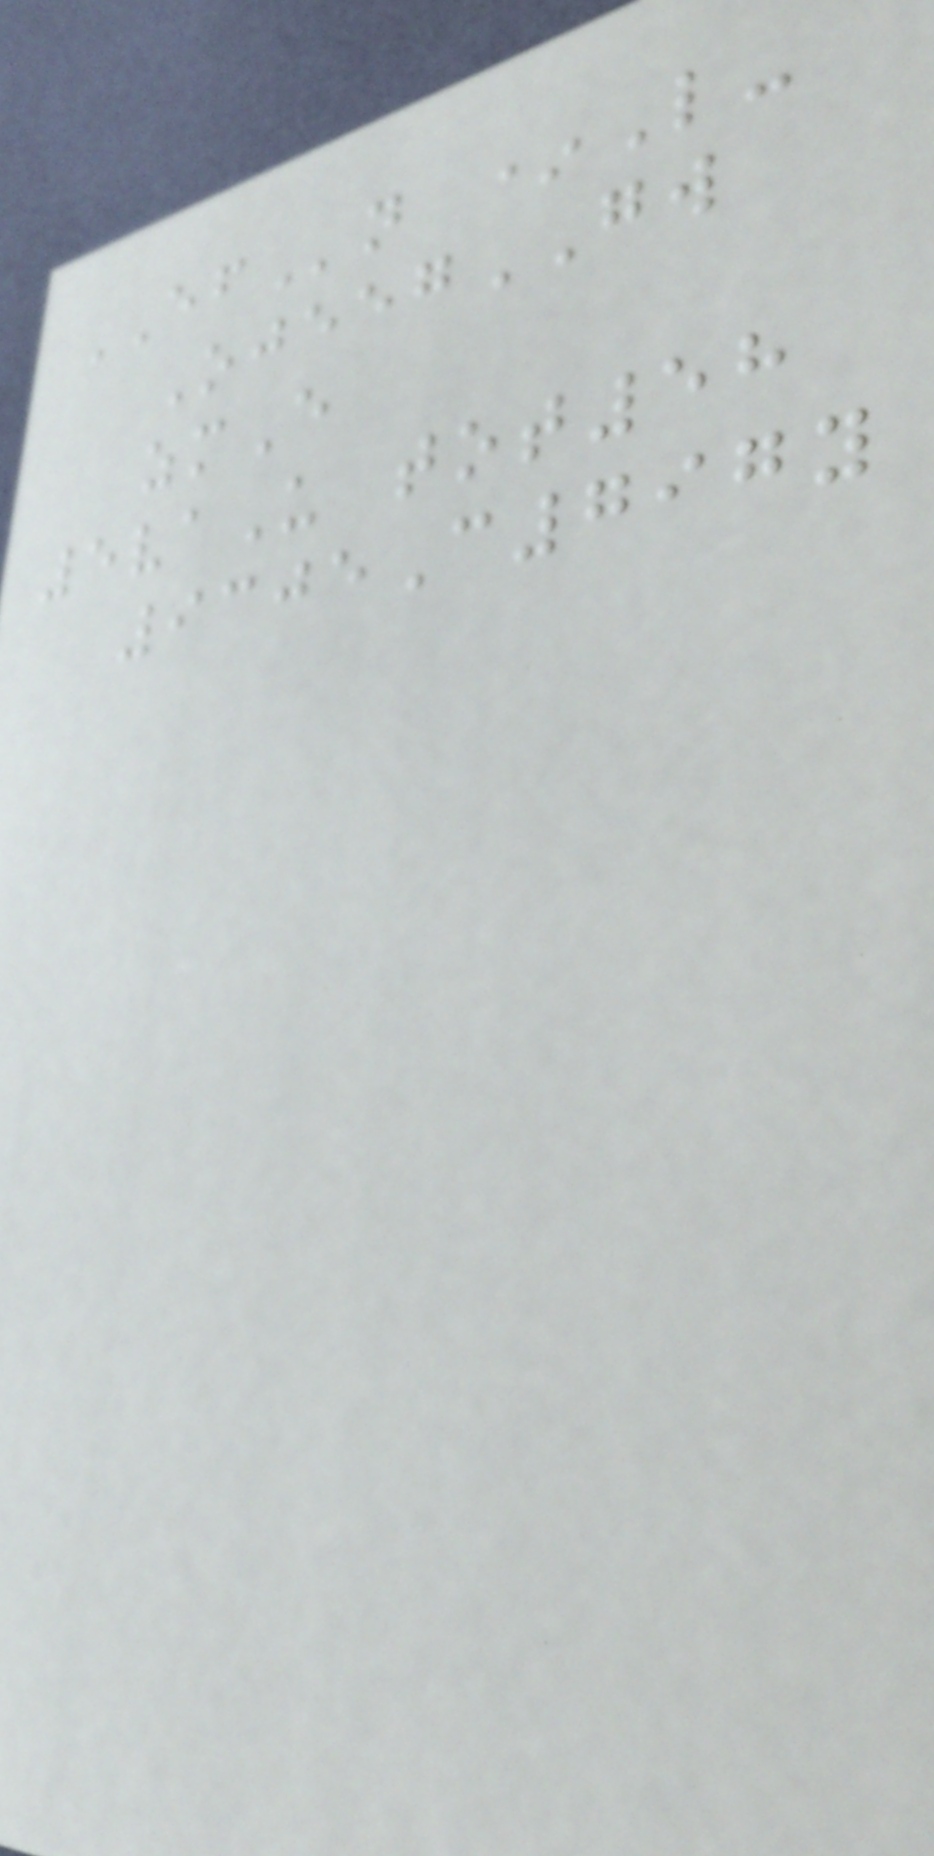EFn *L-
OjeegGW
zmE
5vaU tot58
9305C797y
